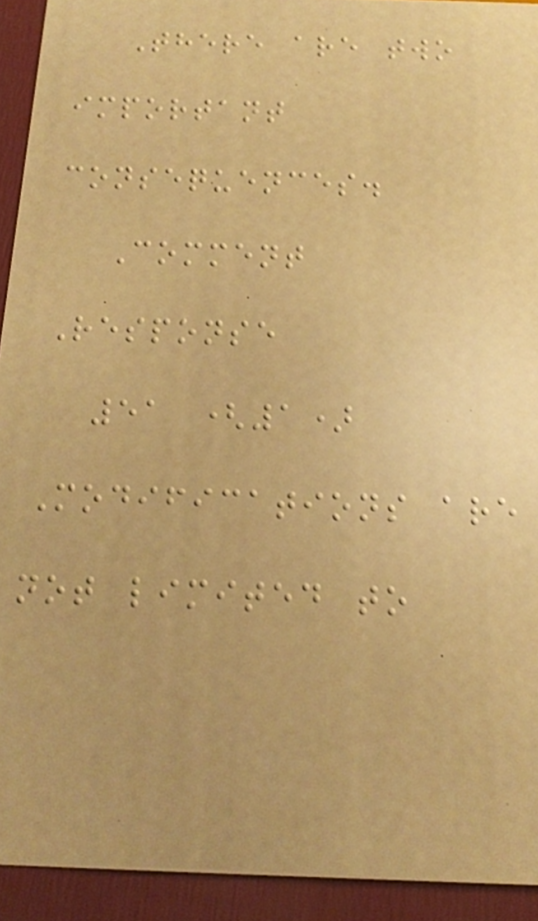There are two
important
consequences.
Comment
Response
51 (1)
Modifications are
not limited to
